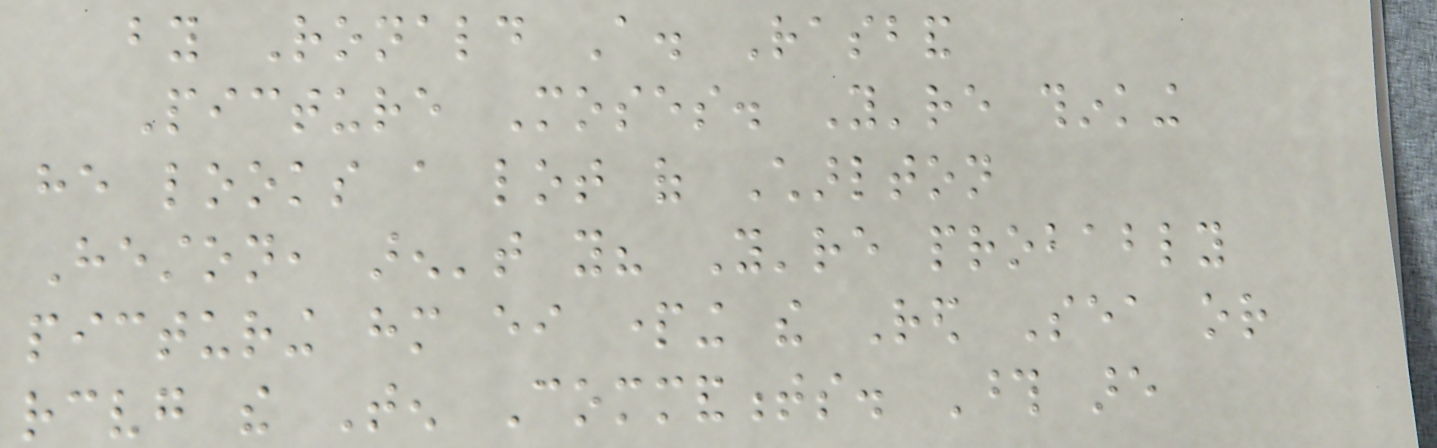by Ronald A. Rasband
Picture Moses. You're thinking
he looks a lot of Charlton
Heston, aren't you? You're probably
picturing him either parting the Red Sea or
receiving the Ten Commandments. Those are
